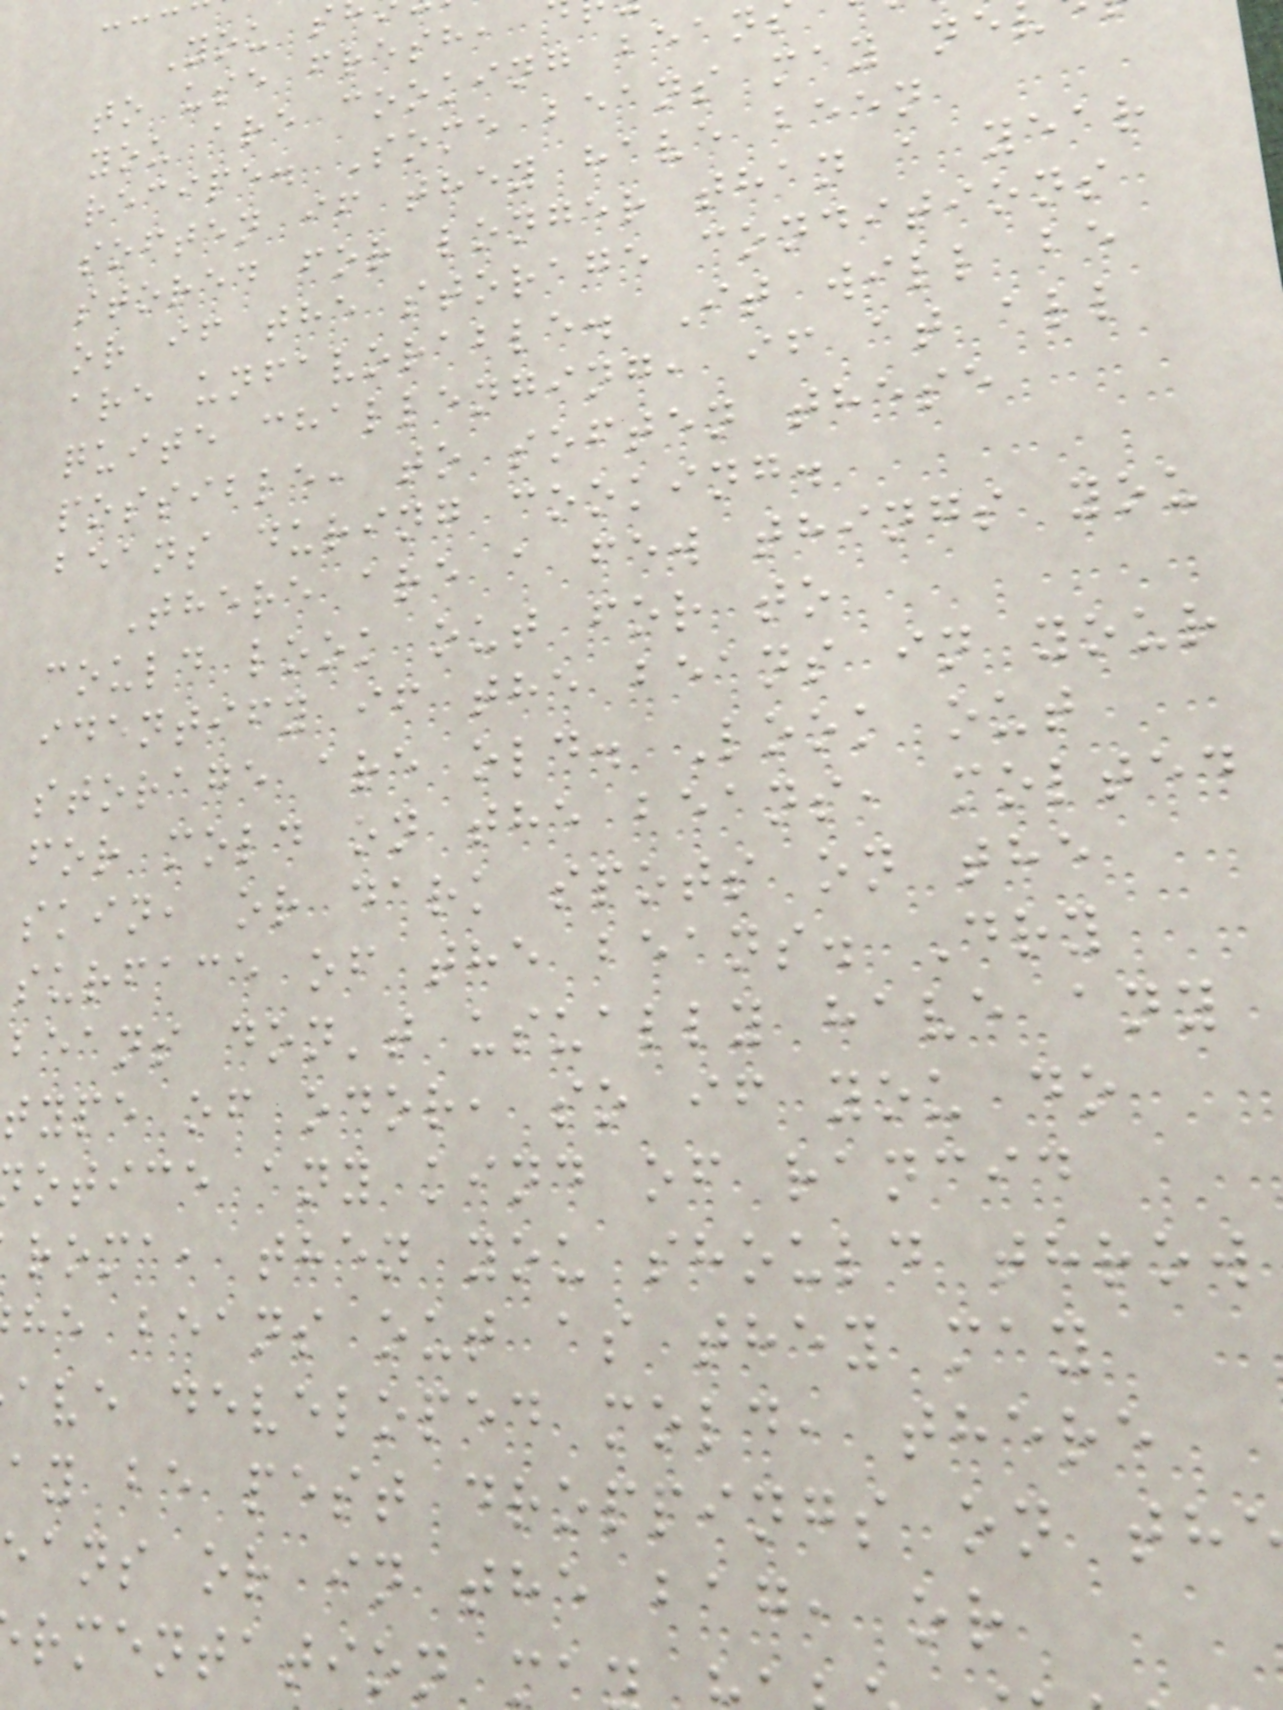to use fresh,
you are cooking bean
recipe. Some beans may ne
soften if they have been
stored for longer than a year
or if the storage conditions
are unfavorable. It will be
quite challenging, if at all
possible, to soften these
beans during cooking.
There are a few things you
could look out for to
identify if the beans in your
storage are old. Look out
for mold on the beans, molted
skin, or dark spots on the
surface of the beans. Dry
beans don't usually have any
type of odor, so if you do
otice any kind of rancid
roma, then you should throw
he beans out as they may
ave developed mold, there
ay be pest droppings on th
ans or in the bag, or
rmentation m
